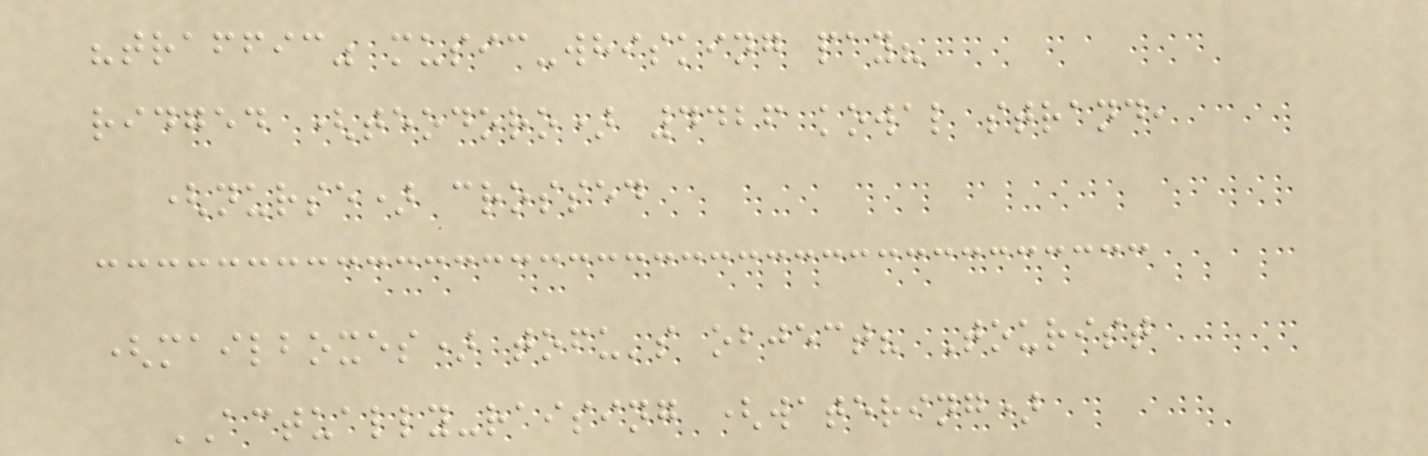"traffic" music-whisking pay?
ridged (teodoro) 4426 kowal strand,
(nurse) crossed
(mailboxes) tofu's object? Tourist
ACTUALLY-raising (watering)
